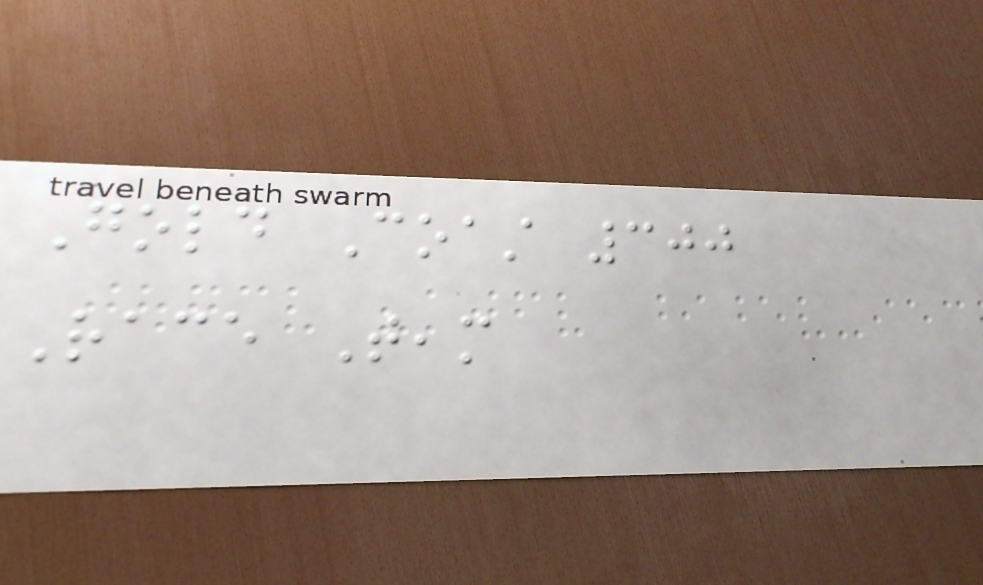Gold Coast 300
Race Team
